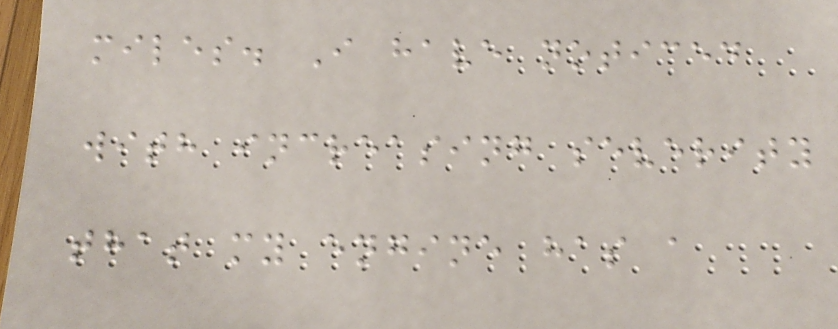miles. I have noticed
with increasing severity
that my engine has a
